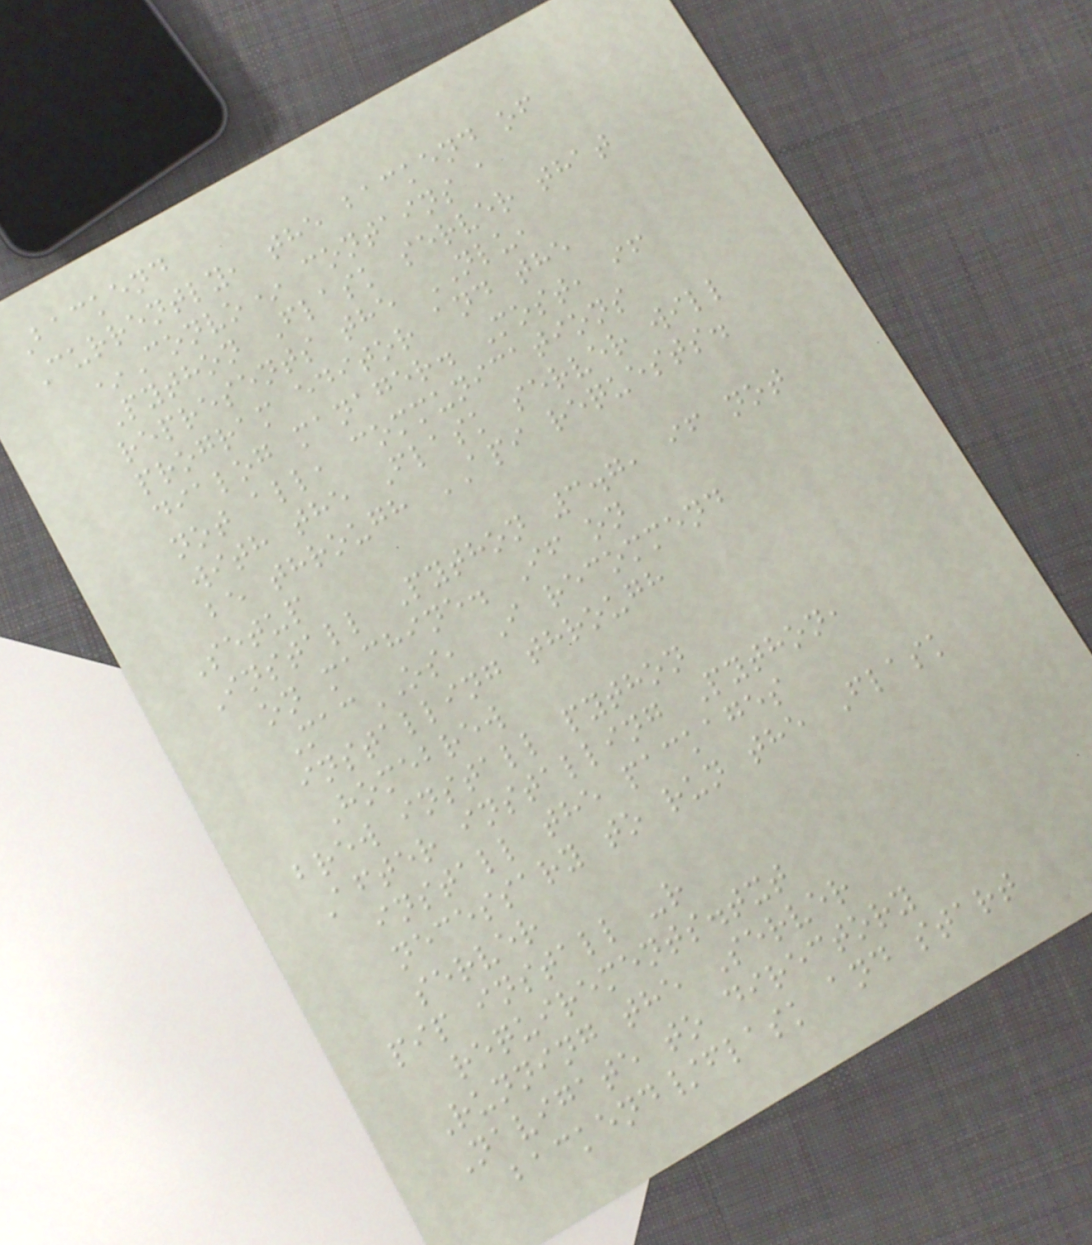Backend
Currently, the backend of
*Convo* contains a
Python Flask server that
represents the NLU,
program editor and the
dialog manager. Most, if
not all, communications
with the Flask server will
be through API requests.
Setup
Install Python 3.7, if not
on machine. If on
MacOS, I recommend
installing through
Homebrew
brew install python
After installing Python,
install the packages
necessary to run the Flask
server
pip install -r
requirements.txt
Running the Server
Navigate to directory
backend/flask and start
